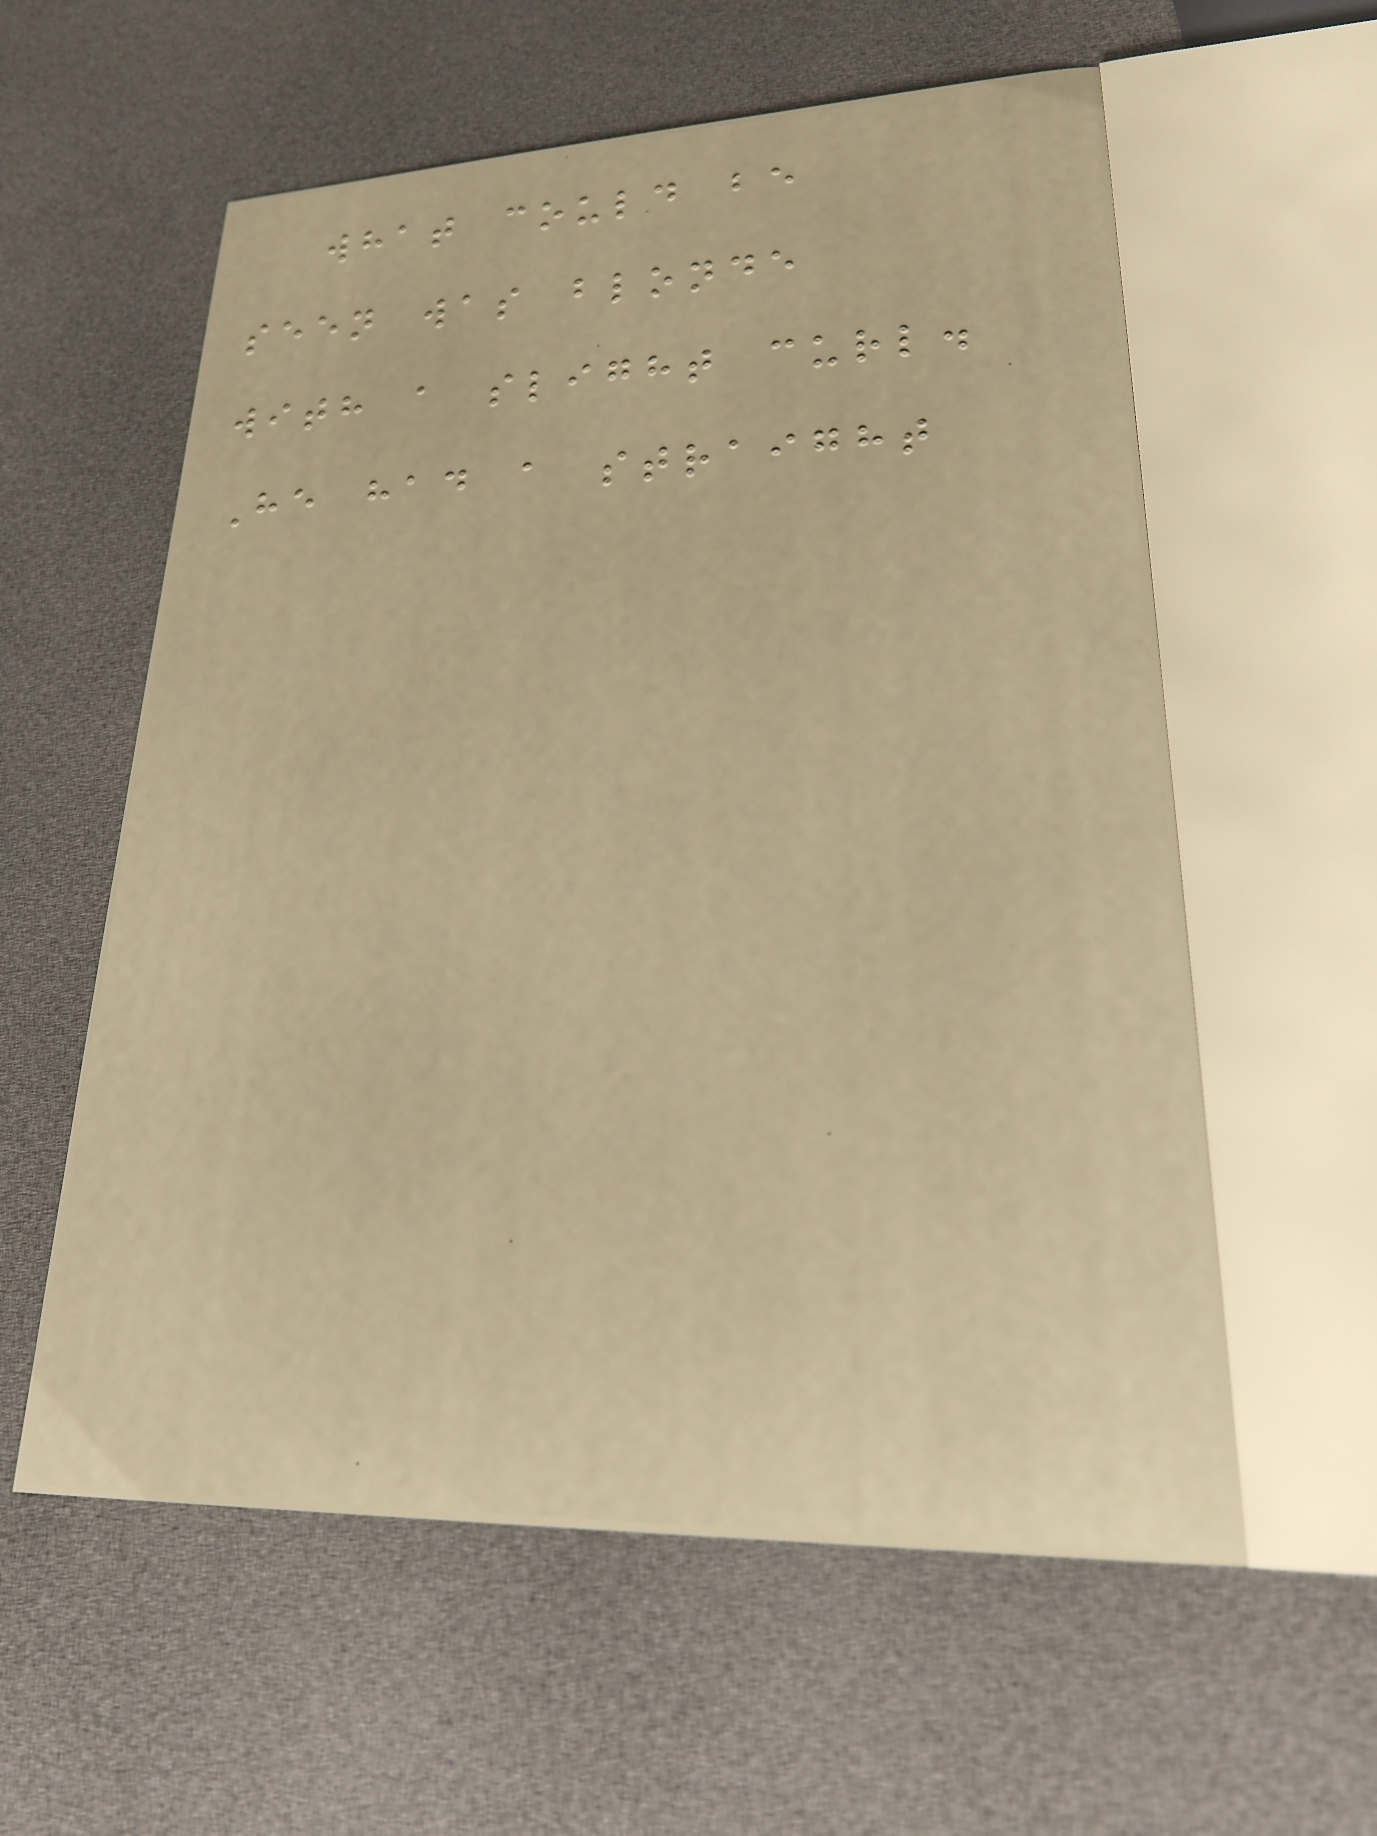what could be
seen was blonde
with a slight curl.
He had a straight
